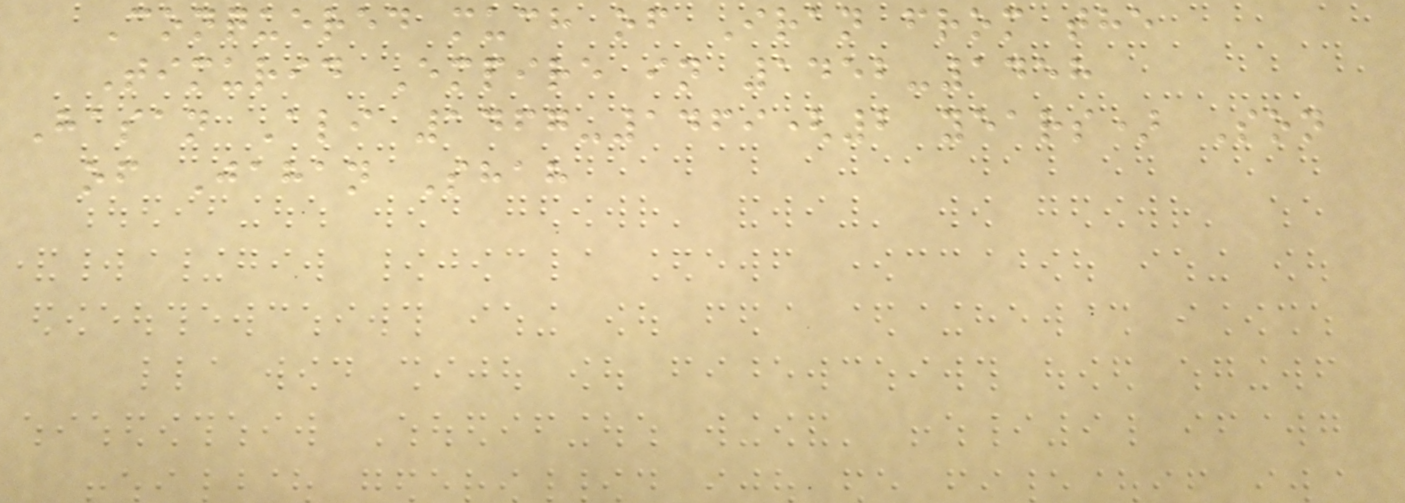Conquered much of Iran from the
Timurid Empire in 1452-1458
Hasan Ali 1467-1469(2 years) Son
of Jahan Shah
